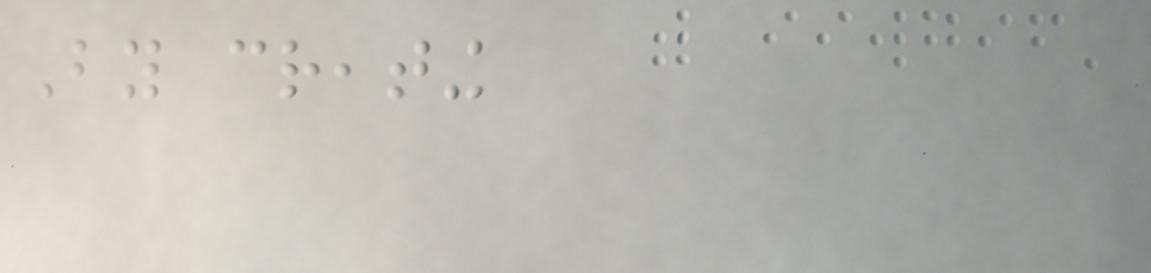By creating
